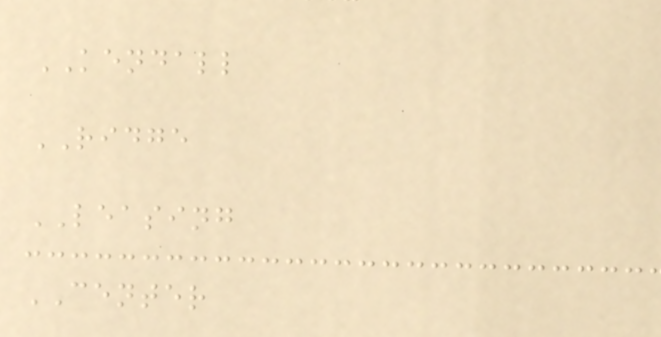KENDALL
RIDGE
LEASING
CENTER
